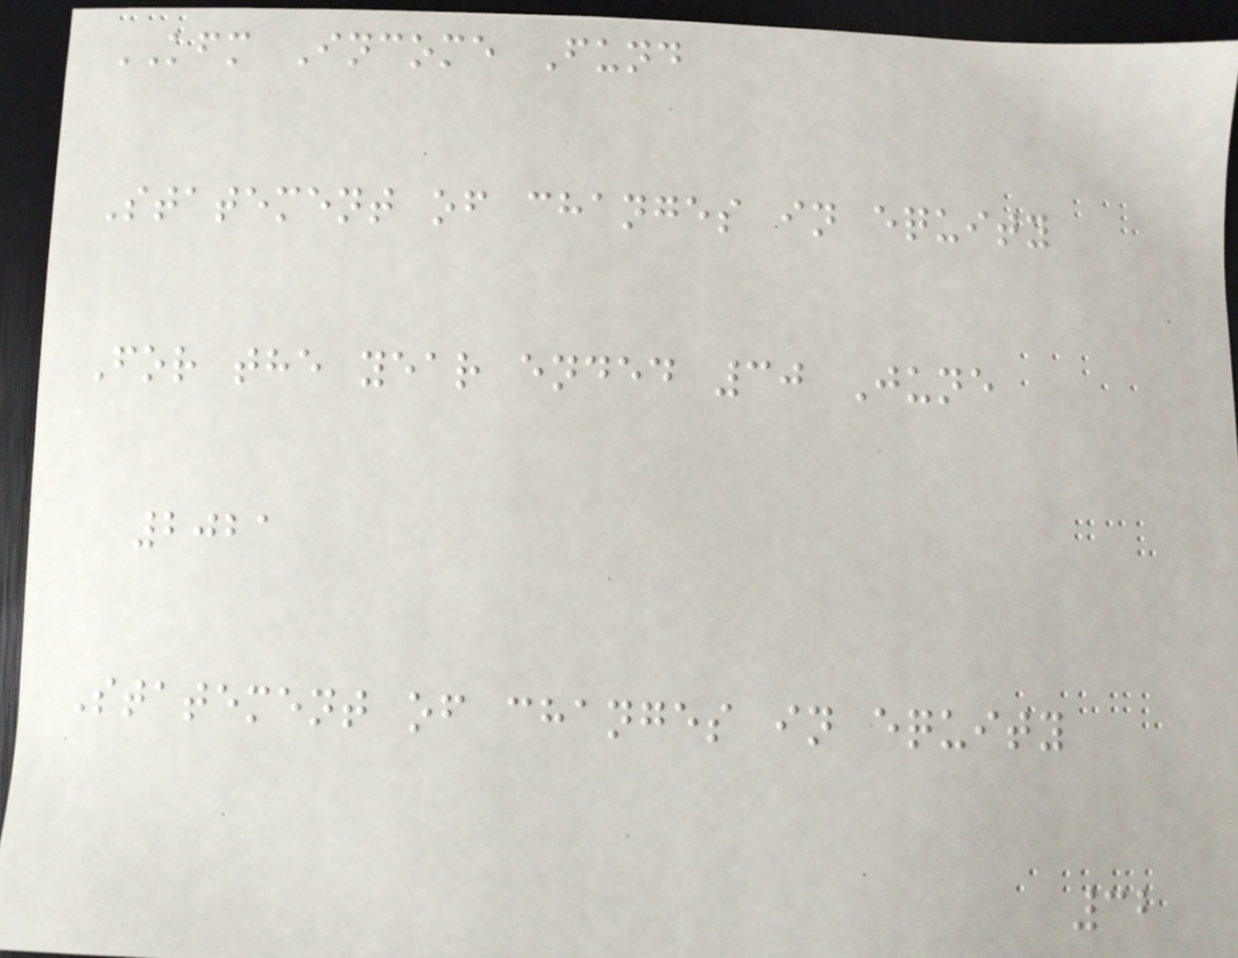KFM Income Fund
Statement of changes in equity
For the year ended 30 June
2021
Statement of changes in equity
32
